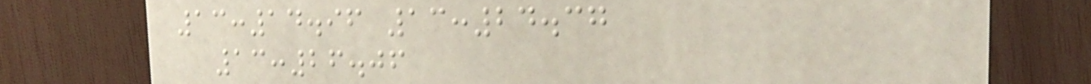13:14.96 13:24.37
13:26.06
